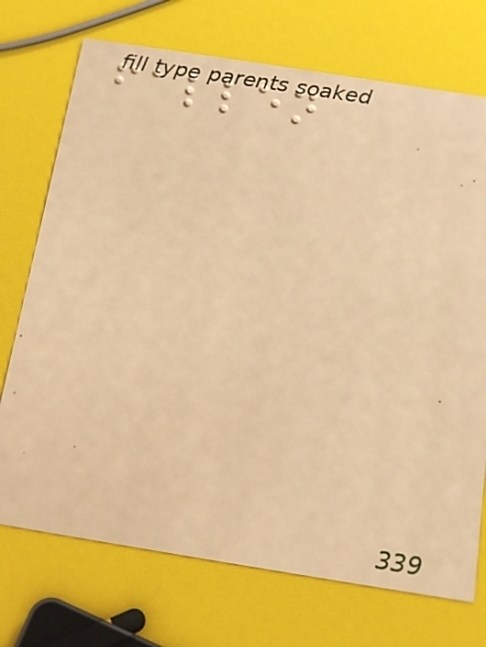fallen
